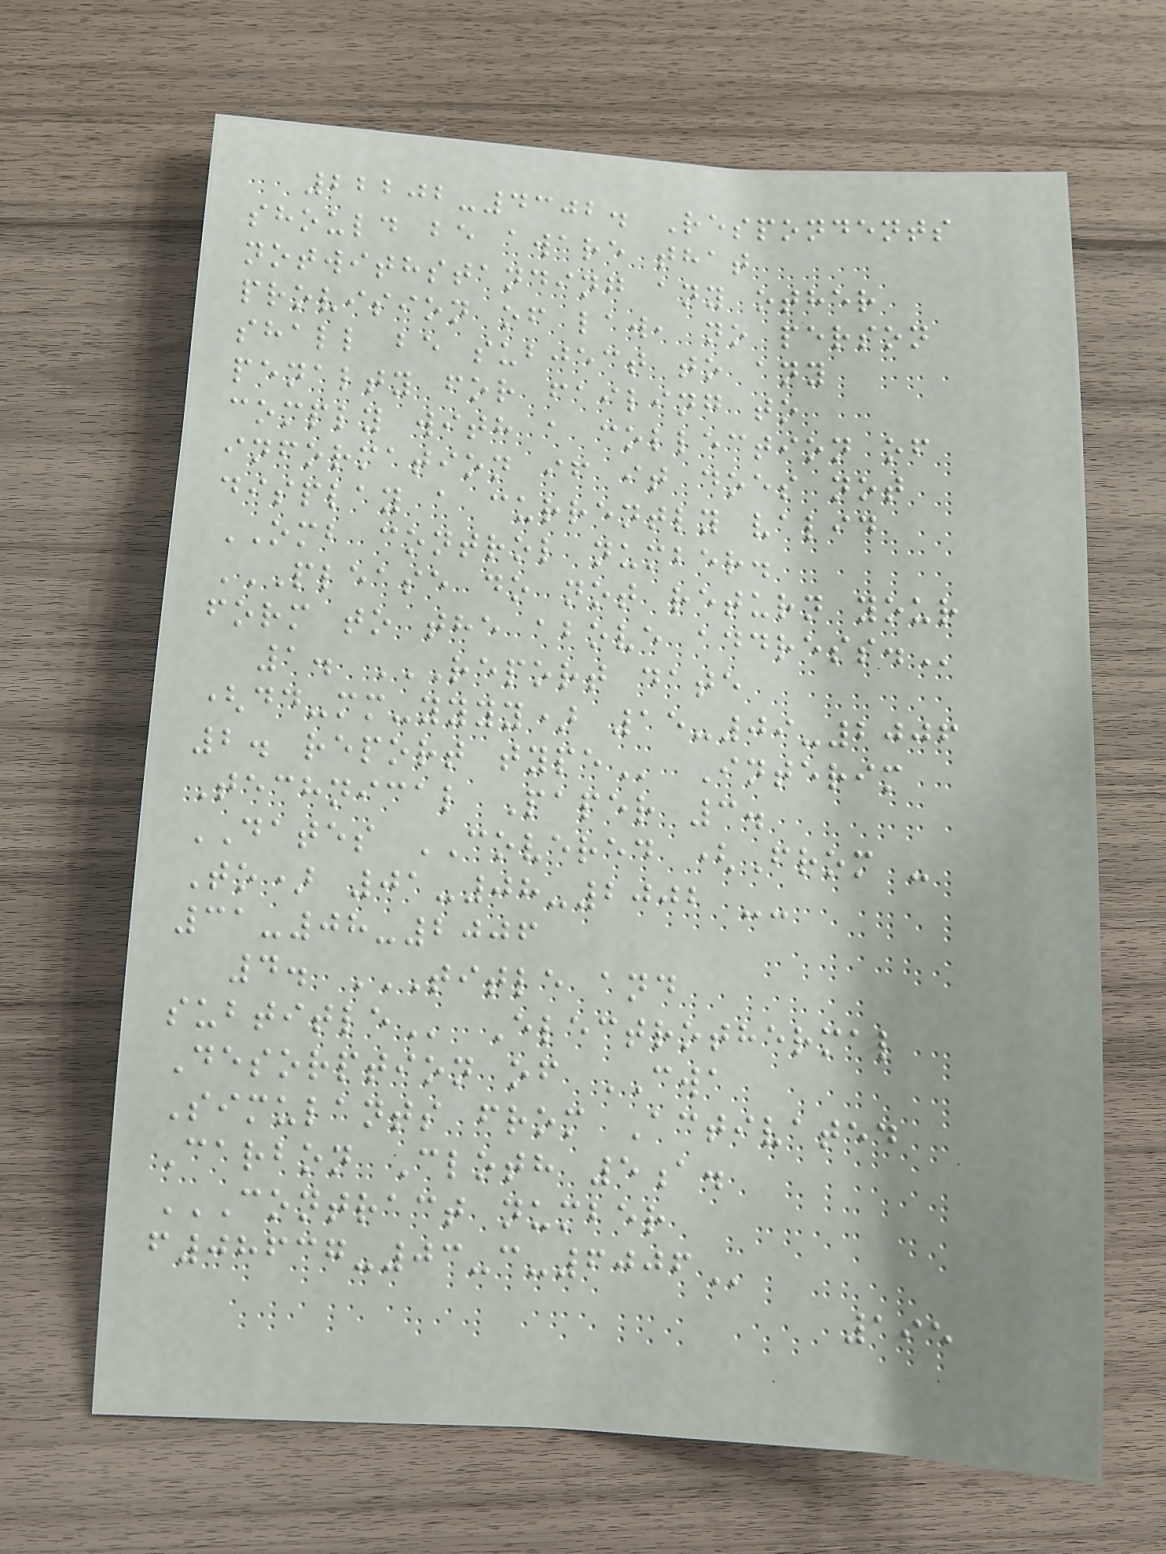22202-4302. Respondents
should be aware that
notwithstanding any other
provision of law, no person
shall be subject to any
penalty for failing to
comply with a collection of
information if it does not
display a currently valid
OMB control number.
PLEASE DO NOT RETURN YOUR
FORM TO THE ABOVE ADDRESS.
1. REPORT DATE
(DD-MM-YYYY) 15-09-2006
2. REPORT TYPE Interim
Technical Paper 3.
DATES COVERED (From -
To) 01-08-2002 --
31-08-2006
4. TITLE AND
SUBTITLE Electrothermal
Desorption of CWA
Simulants from Activated
Carbon Cloth 5a.
CONTRACT NUMBER
F08637-03-C-6006
195
